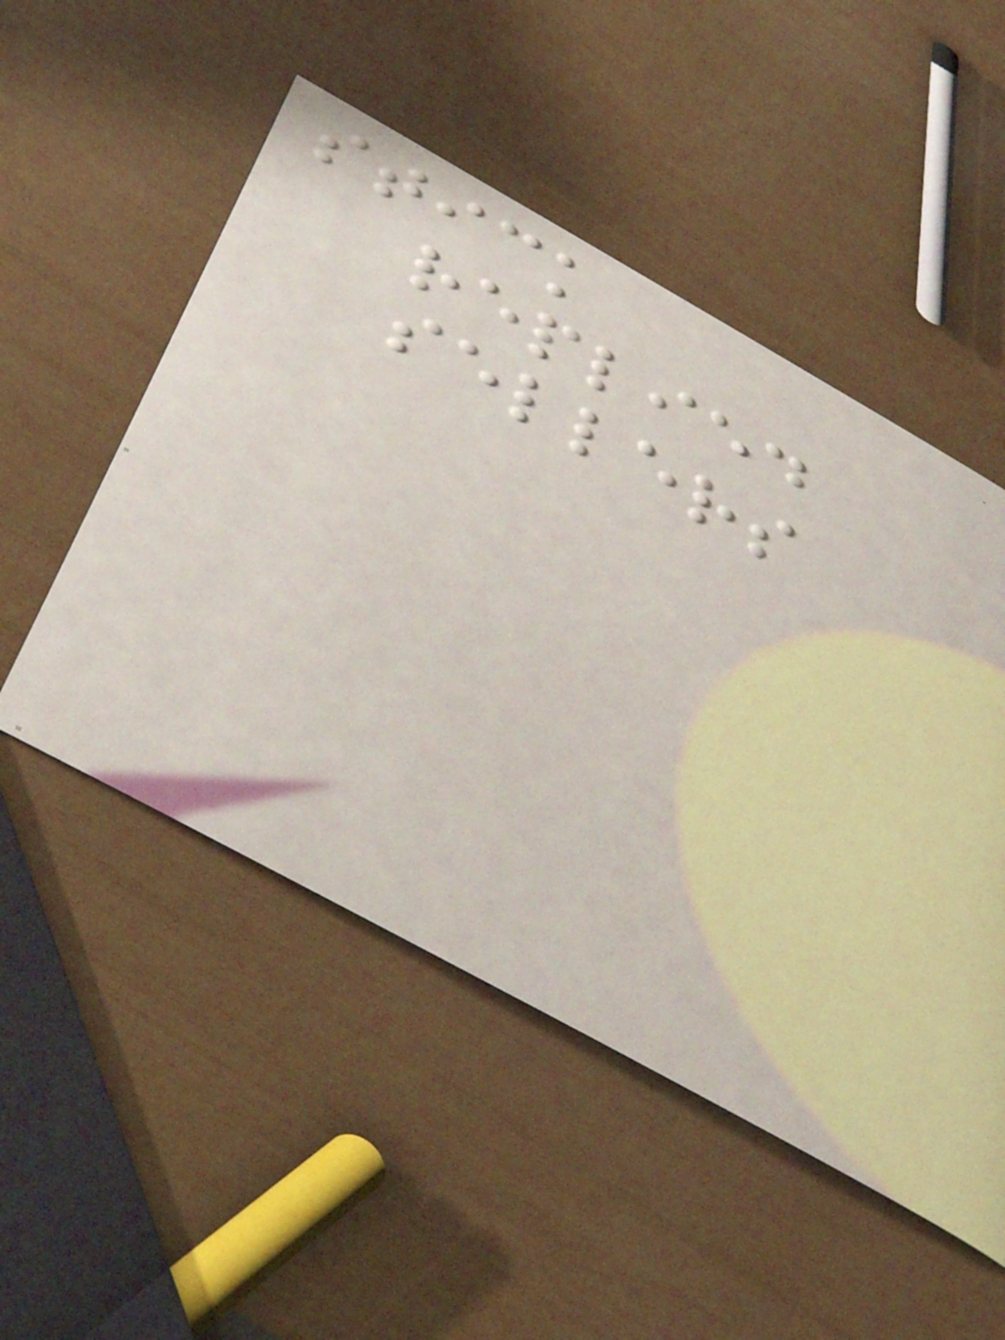stick
replied
sellers
